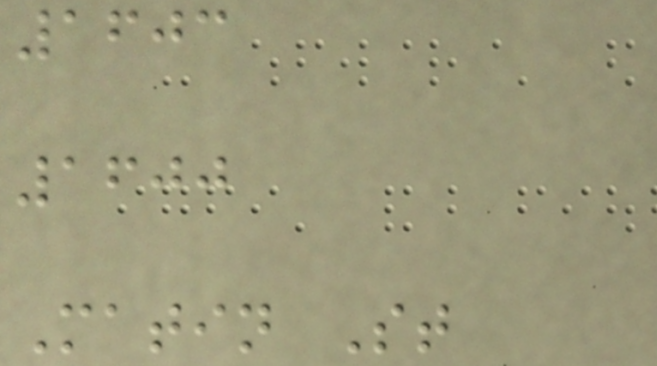1603
1600
Matin St
